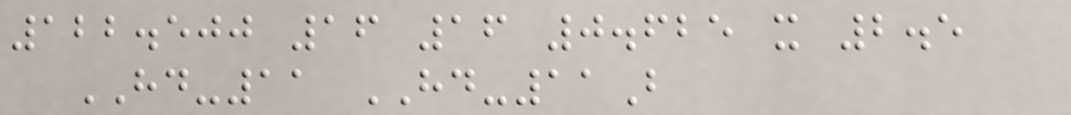122.500 16 16 0.625 x 2.5
HD-11 HD-11B
